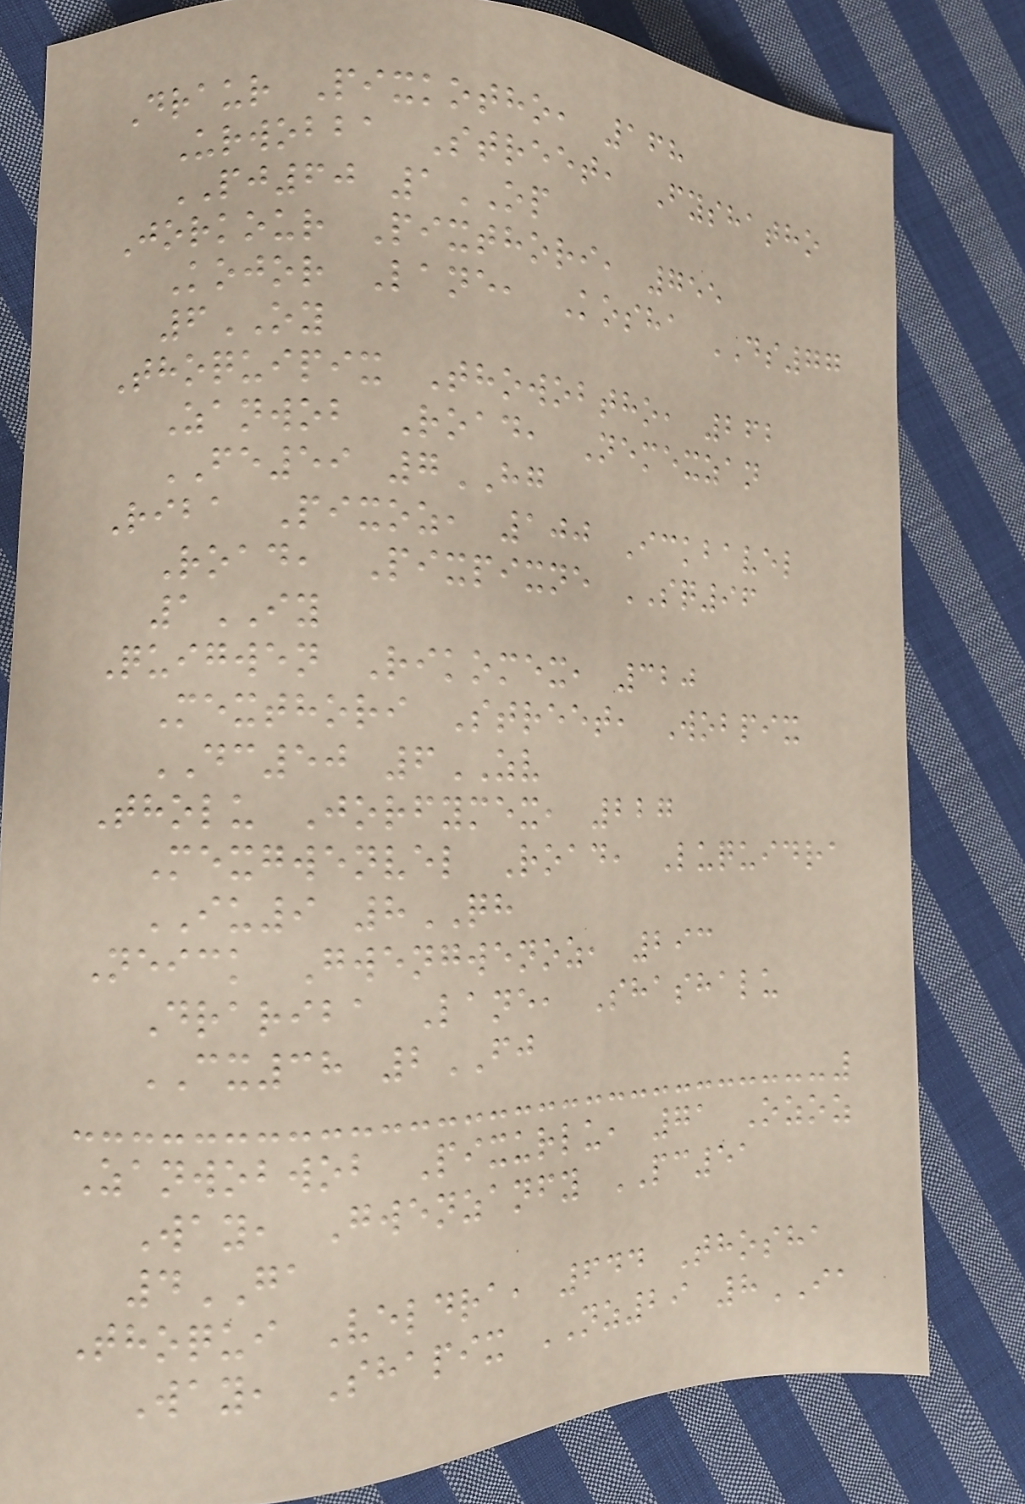Draur Pixkotho, 168
Urwobba Street, Fyshatho
PJ60 1OP
Jorkour Pixthori, 755
Kojor Lane, Kosha DS77
6OY
Thoquipix Thowobtho, 262
Zanwob Road, Nemexzan
FE59 7HG
Riba Pixoz, 100 Ickbavel
Road, Pixpixne SQ96
1IY
Quigwen Rikomex, 320
Mexthori Street, Wobpix
DC50 6ZV
Tholu Jorfymex, 227
Mexgwenvel Road, Luquidra
IU9 8QH
Neick Gwengwenoz, 293
Drariba Lane, Shashalu
CX38 2FJ
Zanwobwob Pixurlu, 71 Ozoz
Way, Gwenzanfy PC51
4GA
Thoqui Veldra, 644 Thosha
Way, Shapix NZ29 8IA
